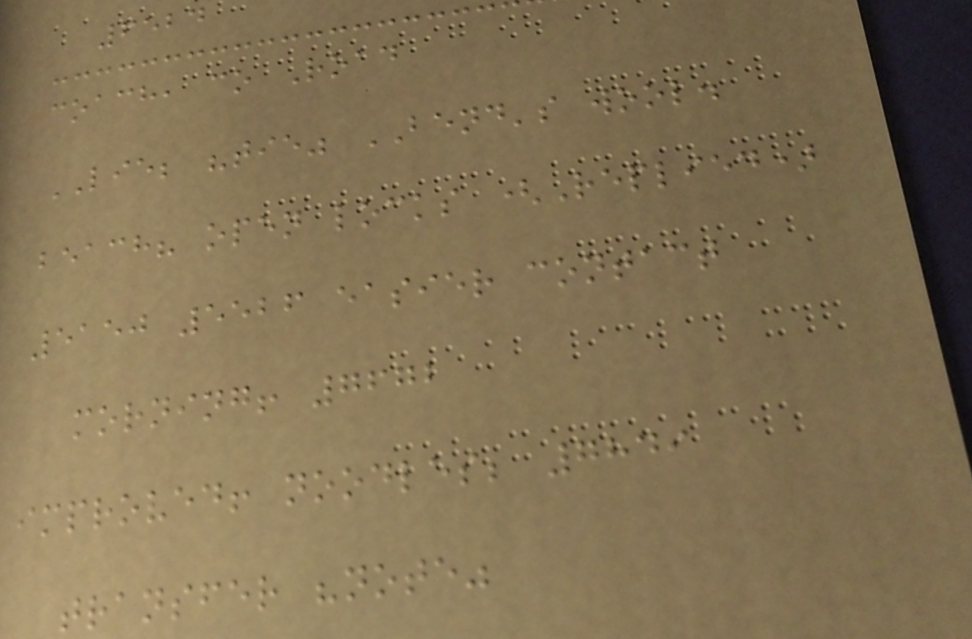6524
coach, co Road
LIE; "tie" BEND's wool.
beach? open locks (Replied)
5150 5526 easier contact
morning! 7672
improved! noodles; 7849
transfer "note"
